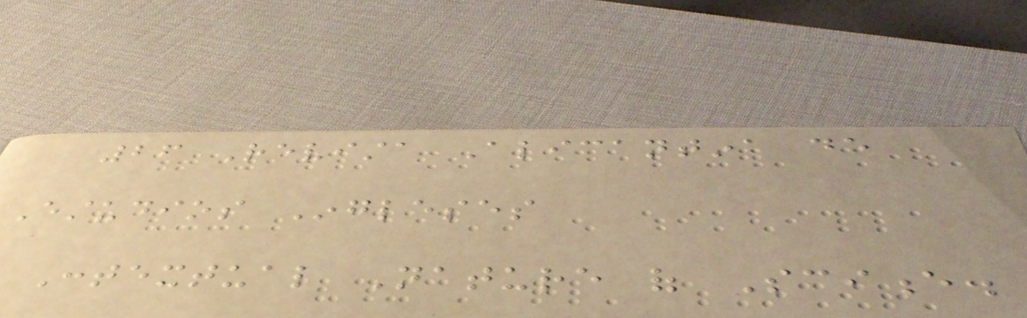26 Revista Alicantina de
Estudios Ingleses
Contextual Nature of Science.
